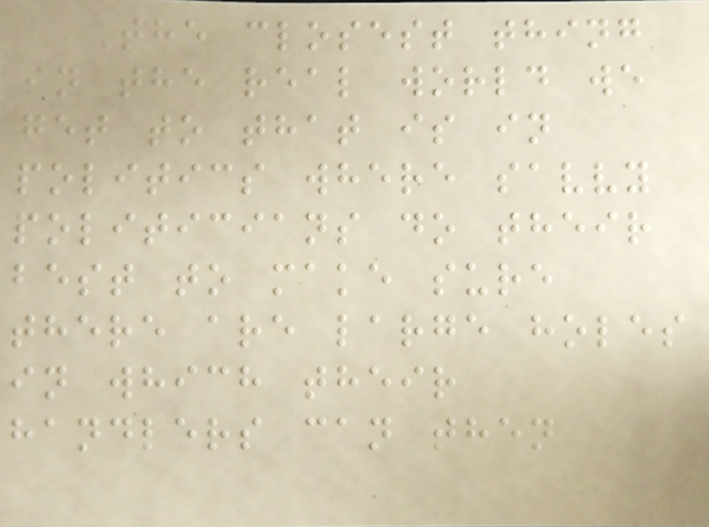The closest thing
in the real world we
get to that is in
politics where savvy
politicians do their
best to make sure
there are large holes
in which their
handlers can then
